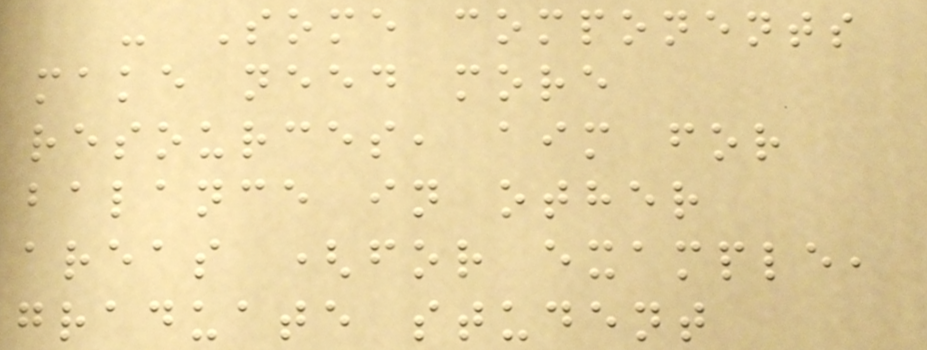- Some components
make need more
resources, aim for
balance in other
areas (for example,
graduate student
